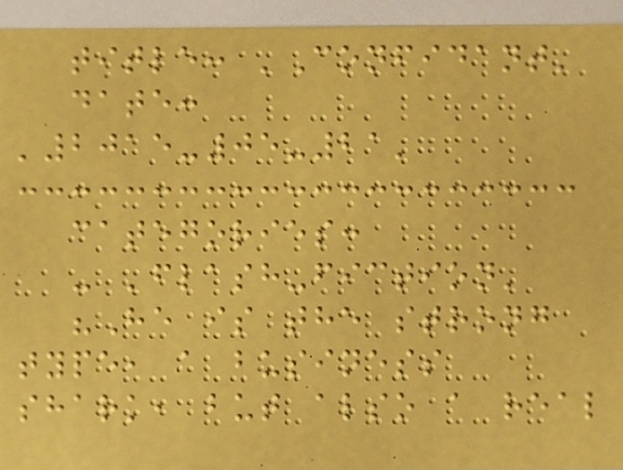title: 'Confidant'
date:
'2015-05-21'
categories:
- 'flash-fiction'
"He is the strong
type, a business
shark, but also a real
